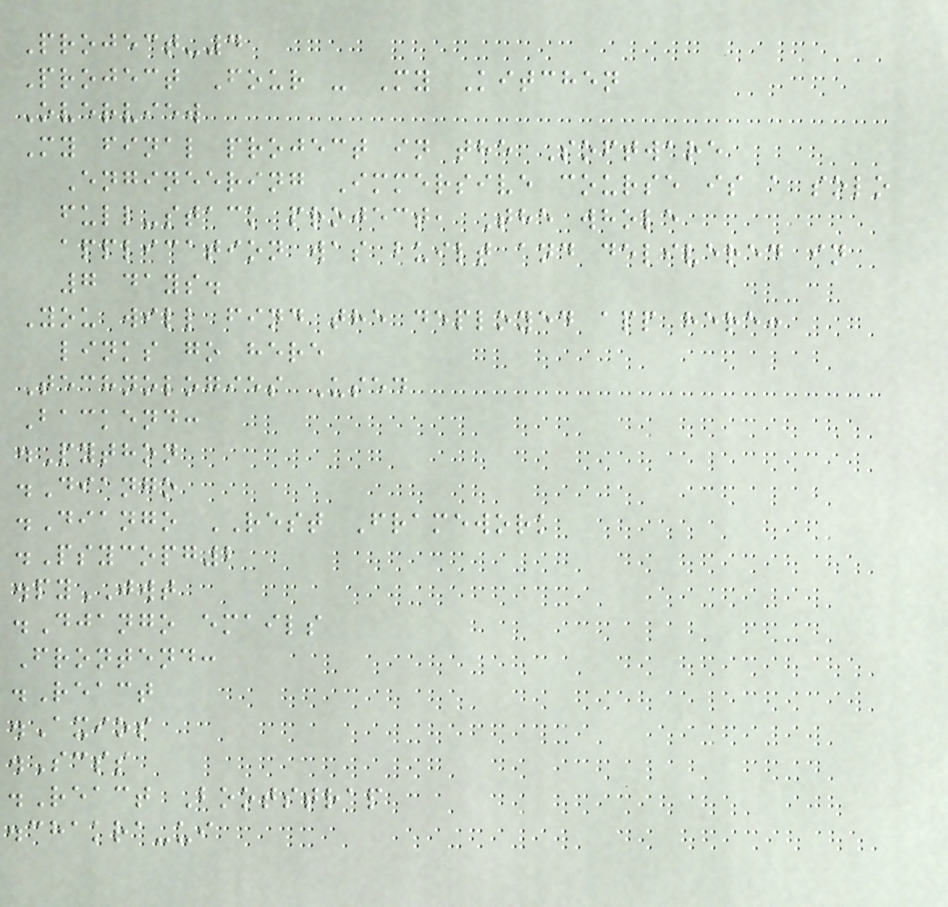Project-4
Project Four - My Kitchen
Overview
My final project in the Software
Engineering Immersive course is a solo
full-stack project, The whole
application was built and delivered in
7 days.
You will find the deployed app here:
links go here
Technologies Used
Backend:
.Python
.Diango
.Diango REST Framework
.Psycopg2
.pyJWT
.Django emails
Frontend:
.React
.Axios
.Scss
.React Bootstrap
.chakra-ui
